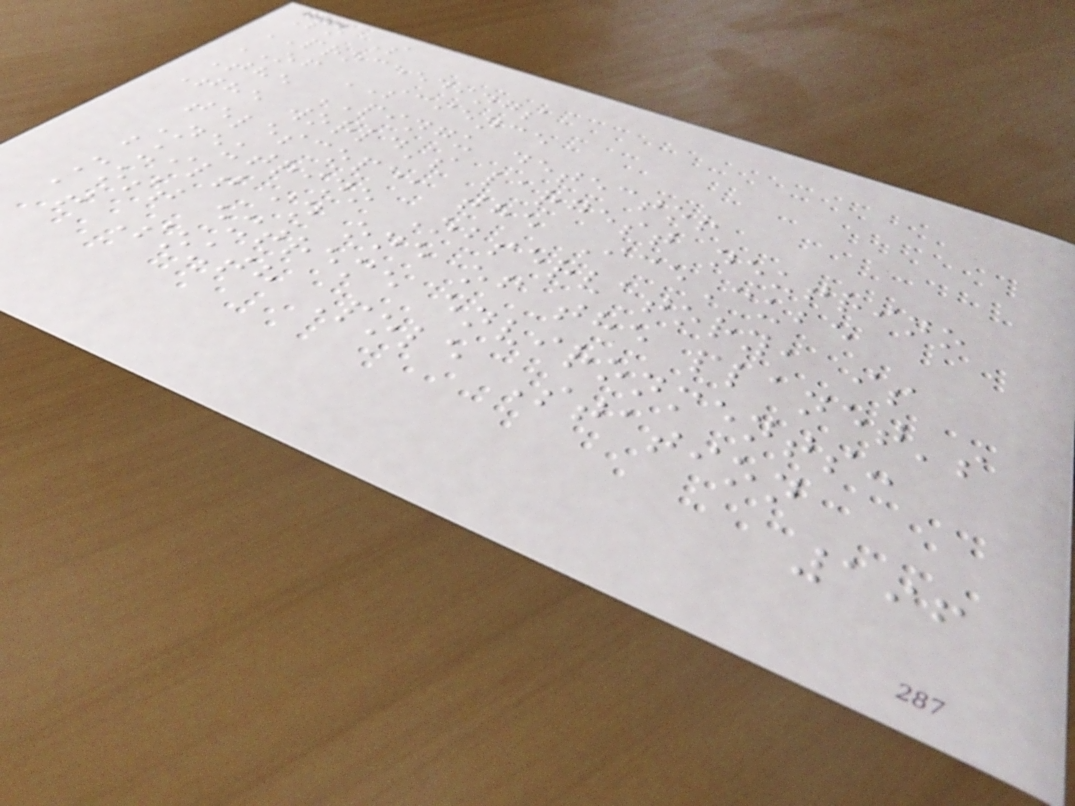Po S
PROCEEDINGS
OF SCIENCE
The PINGU detector
The world's largest neutrino
telescope, the IceCube
Neutrino Observatory, is
built in one of the planet's
most extreme environments:
at South Pole Station
196
